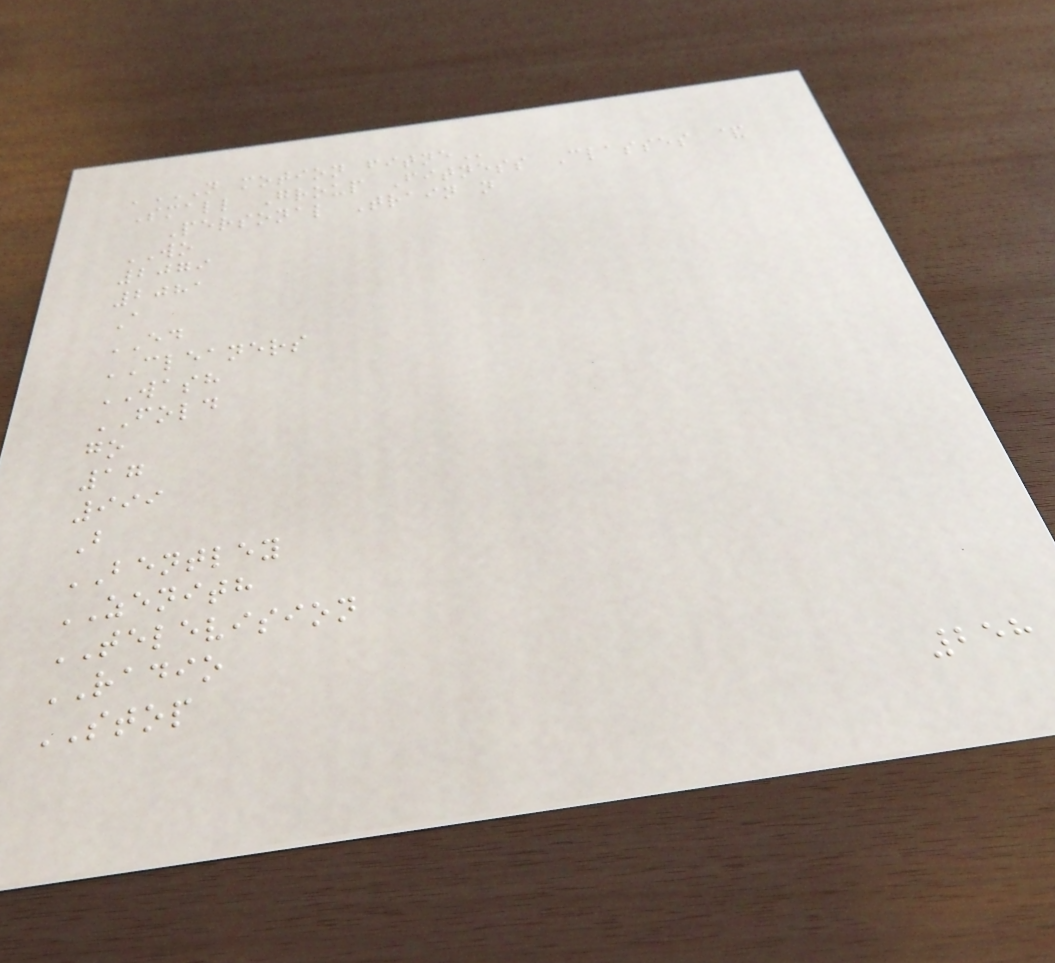'N MOTION FITNE
Small Group Fitness Classes &
Personal Train n
WO
2079
2081
A
ED
CLEANERS
WASH
FOLD
go
17
999
B
BENTLEY
ZENITH
TELEVISION
RADIO
STOP
258
